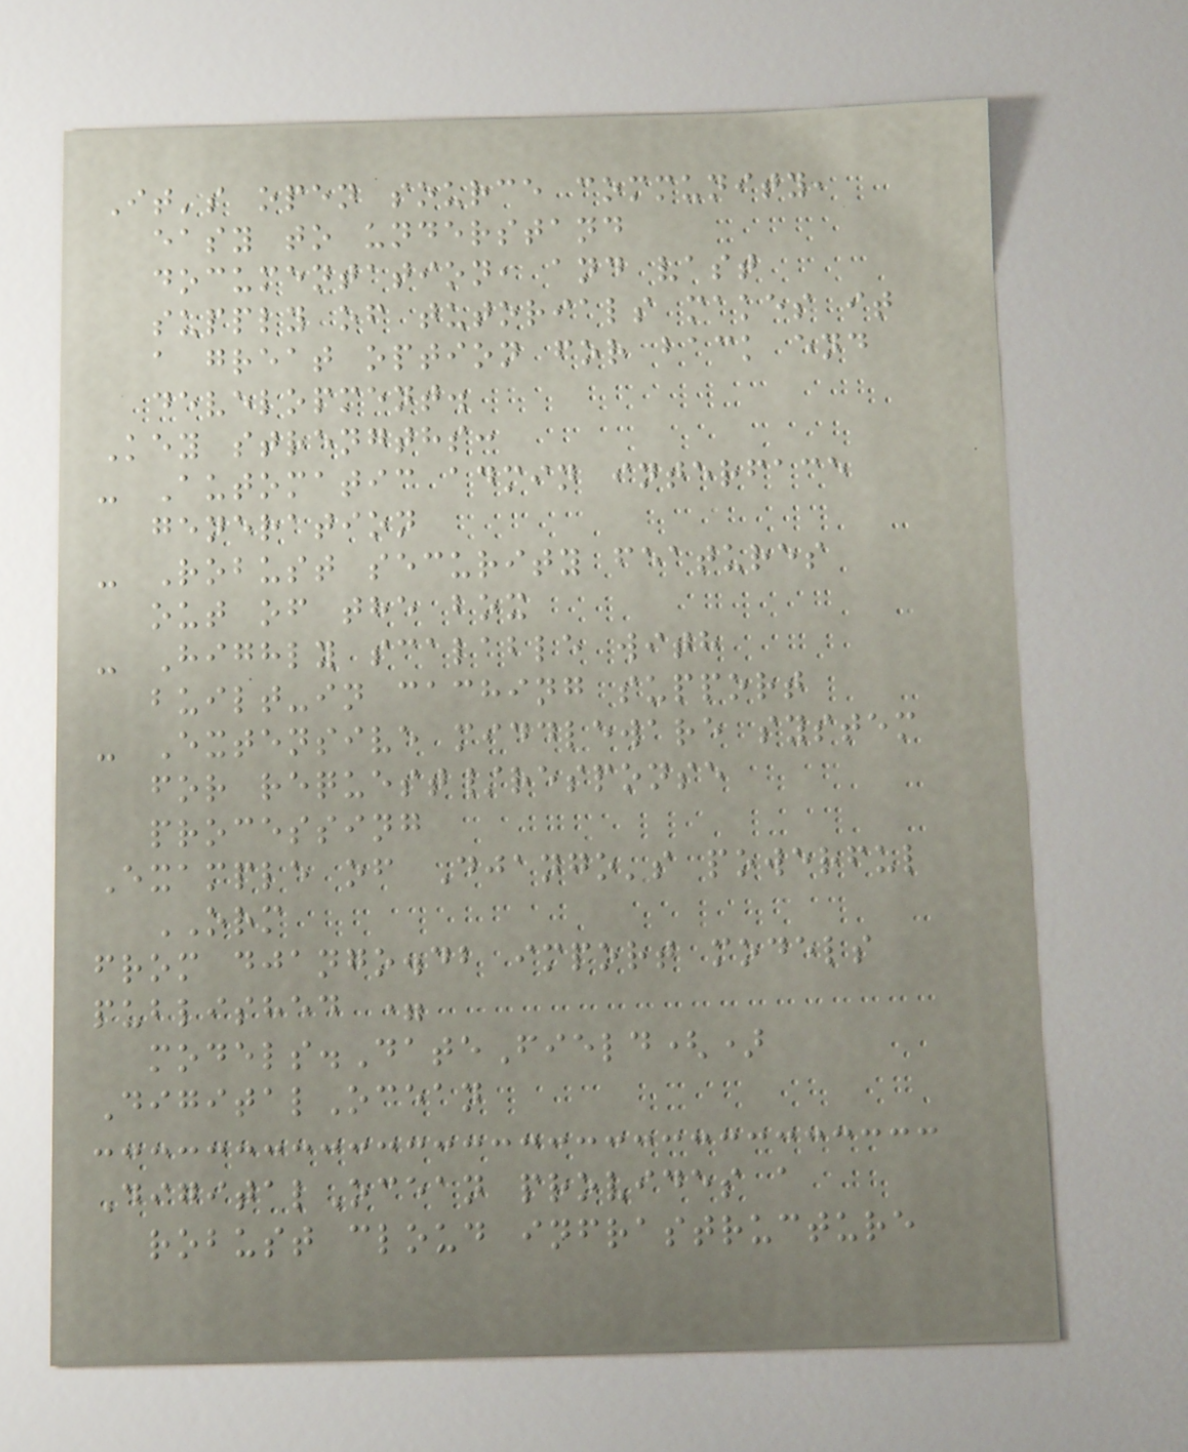It's open source community,
easy to understand
documentation, and vast
supply of tutorials makes it
a great option for back end
development.
Key strengths:
- Automatic admin interface
generation
- Robust security features
out of the box
- Highly scalable with
built-in caching support
- Extensive middleware system
for request/response
processing
Example of Django's powerful
ORM
from django.db import models
published =
models.DateField()
DigitalOcean
DigitalOcean provides a
robust cloud infrastructure
